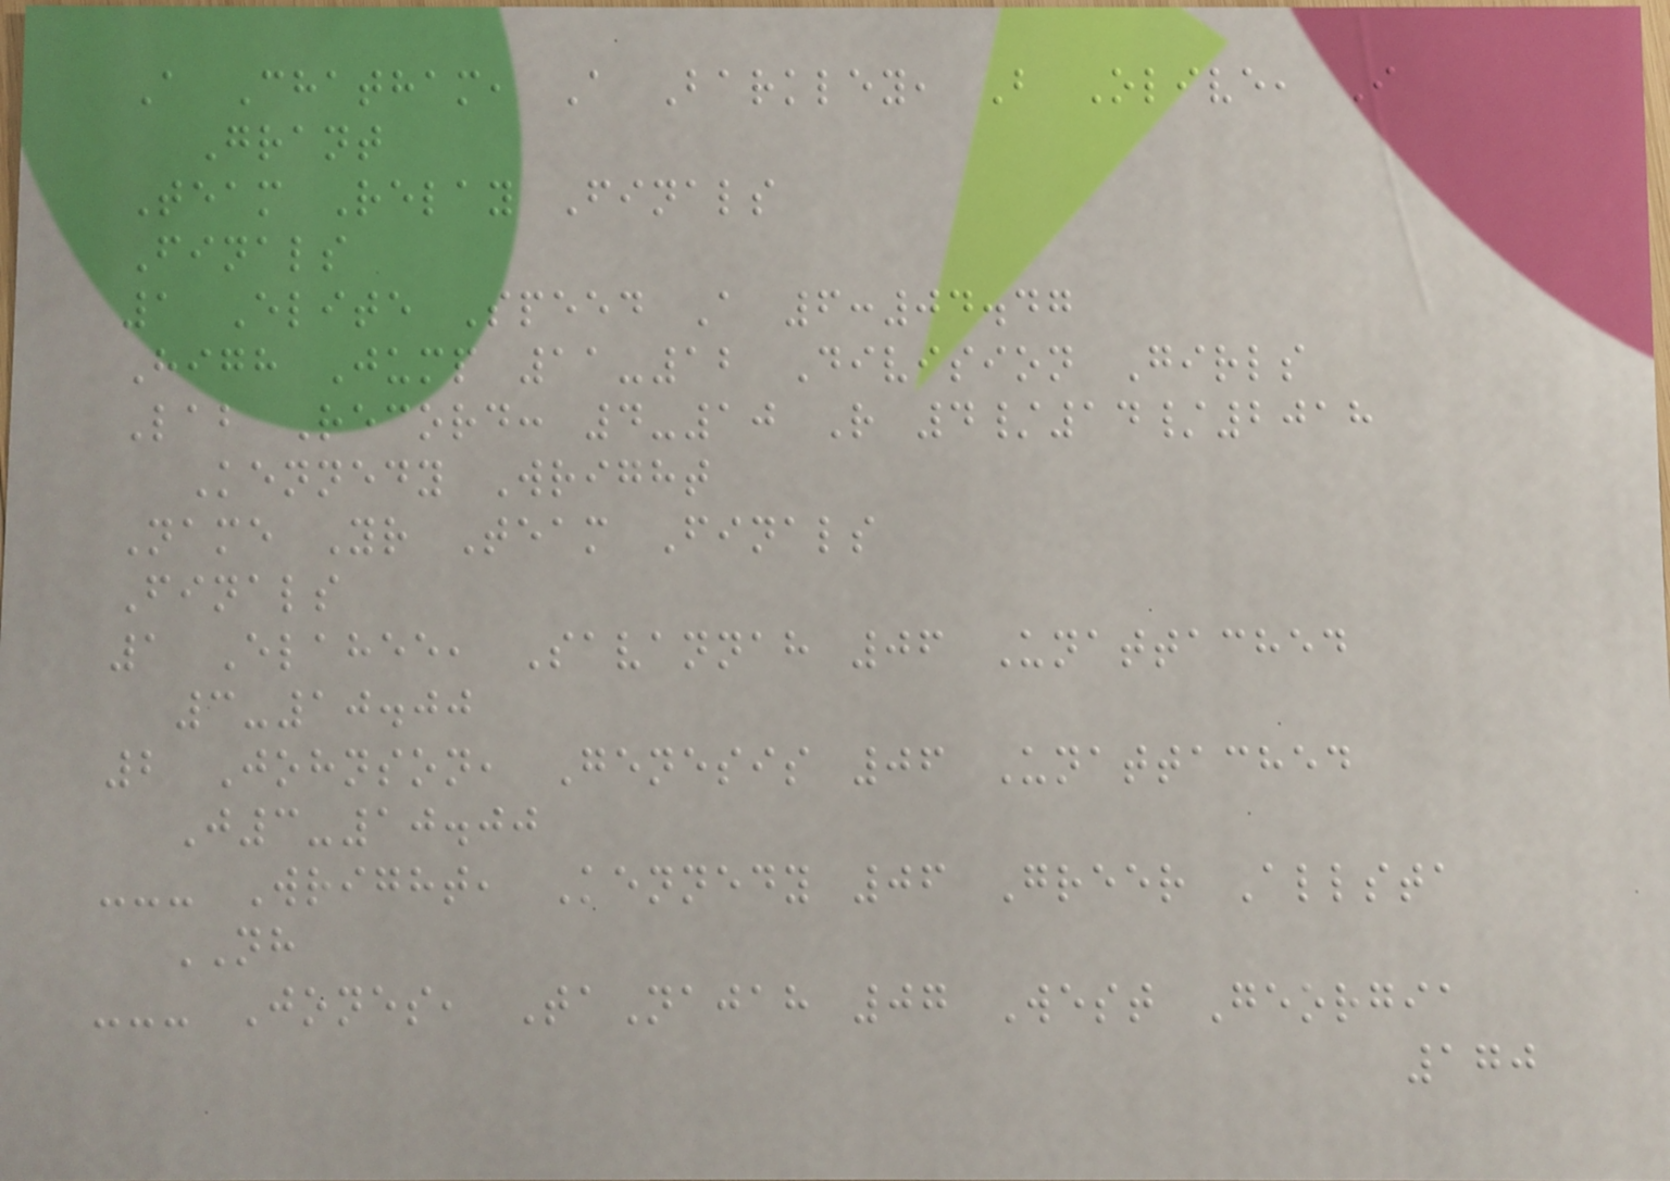A Chatham, A Barkley, B Olive, I
Grant
Team Relay Finals
Finals
1 Elite Speed A 6:04.47
High Jump 11-12 Division Girls
Lab Record: 4-10 R 4/14/2018
Kennedy Wright
Name Yr Team Finals
Finals
1 Elahee, Savannah 06 Unattached
3-10.00
2 Johnson, Genesis 06 Unattached
J3-10.00
--- Wright, Kennedy 06 Greer Allsta
NH
--- Jones, TaNajah 07 West Georgia
170
